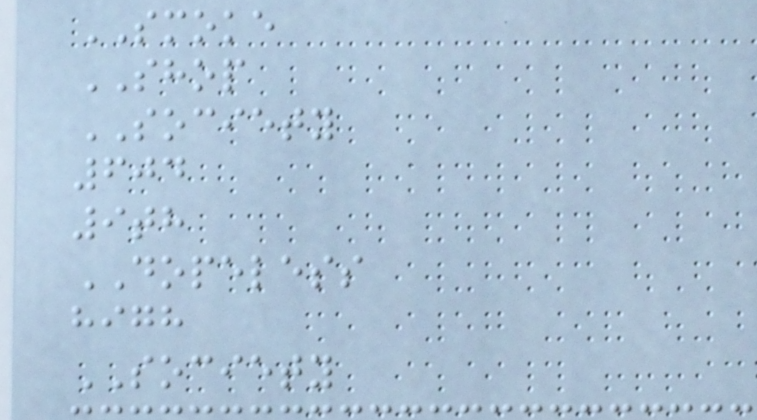SMOKE
SHOP
SOCIETY
604
9th
DOPELESS
high
SOCIETY
